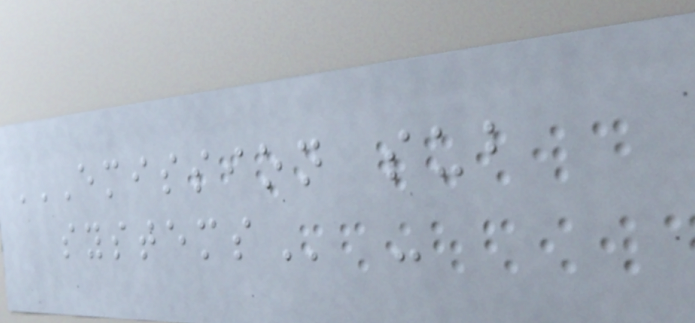EMISSION SUB
SYSTEMS -
